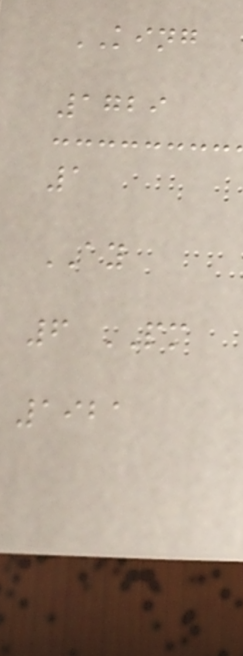KING
1729
1
AY
6 PM
1921
